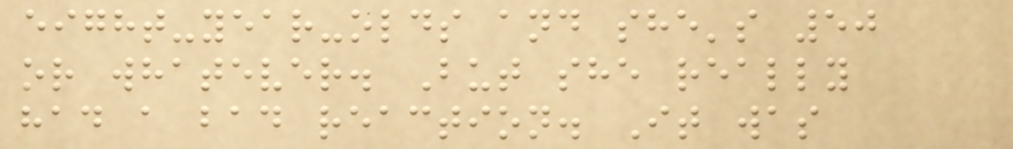eight-year-olds and she's 50
or whatever. But she really
had a bad reaction. It was
